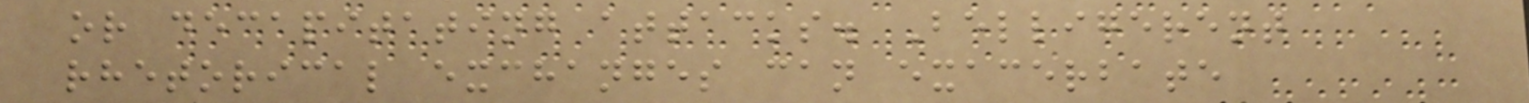or decapitating attacks. Belligerent
rhetorical exchanges can exacerbate
